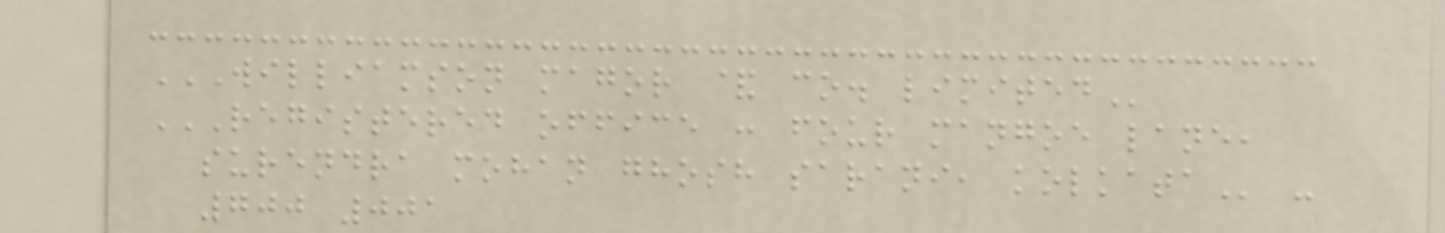WILLIAMSON MAGOR & CO. LIMITED
REGISTERED OFFICE : FOUR MANGOE LANE,
SURENDRA MOHAN GHOSH SARANI, KOLKATA -
700 001
